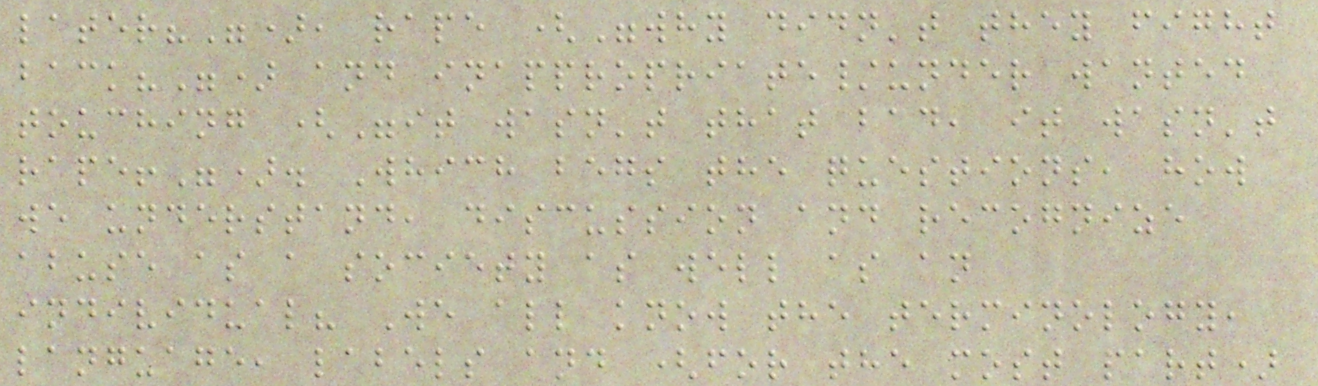later?"), rape ("why didn't they fight
back?") and inappropriate/under wanted
touching ("it wasn't that bad, it wasn't
rape!"). Which begs the questions, how
we understand, discussion and recognize
abuse as a society as well as an
individual? We all know the terminology,
language, labels and (for the most part)
